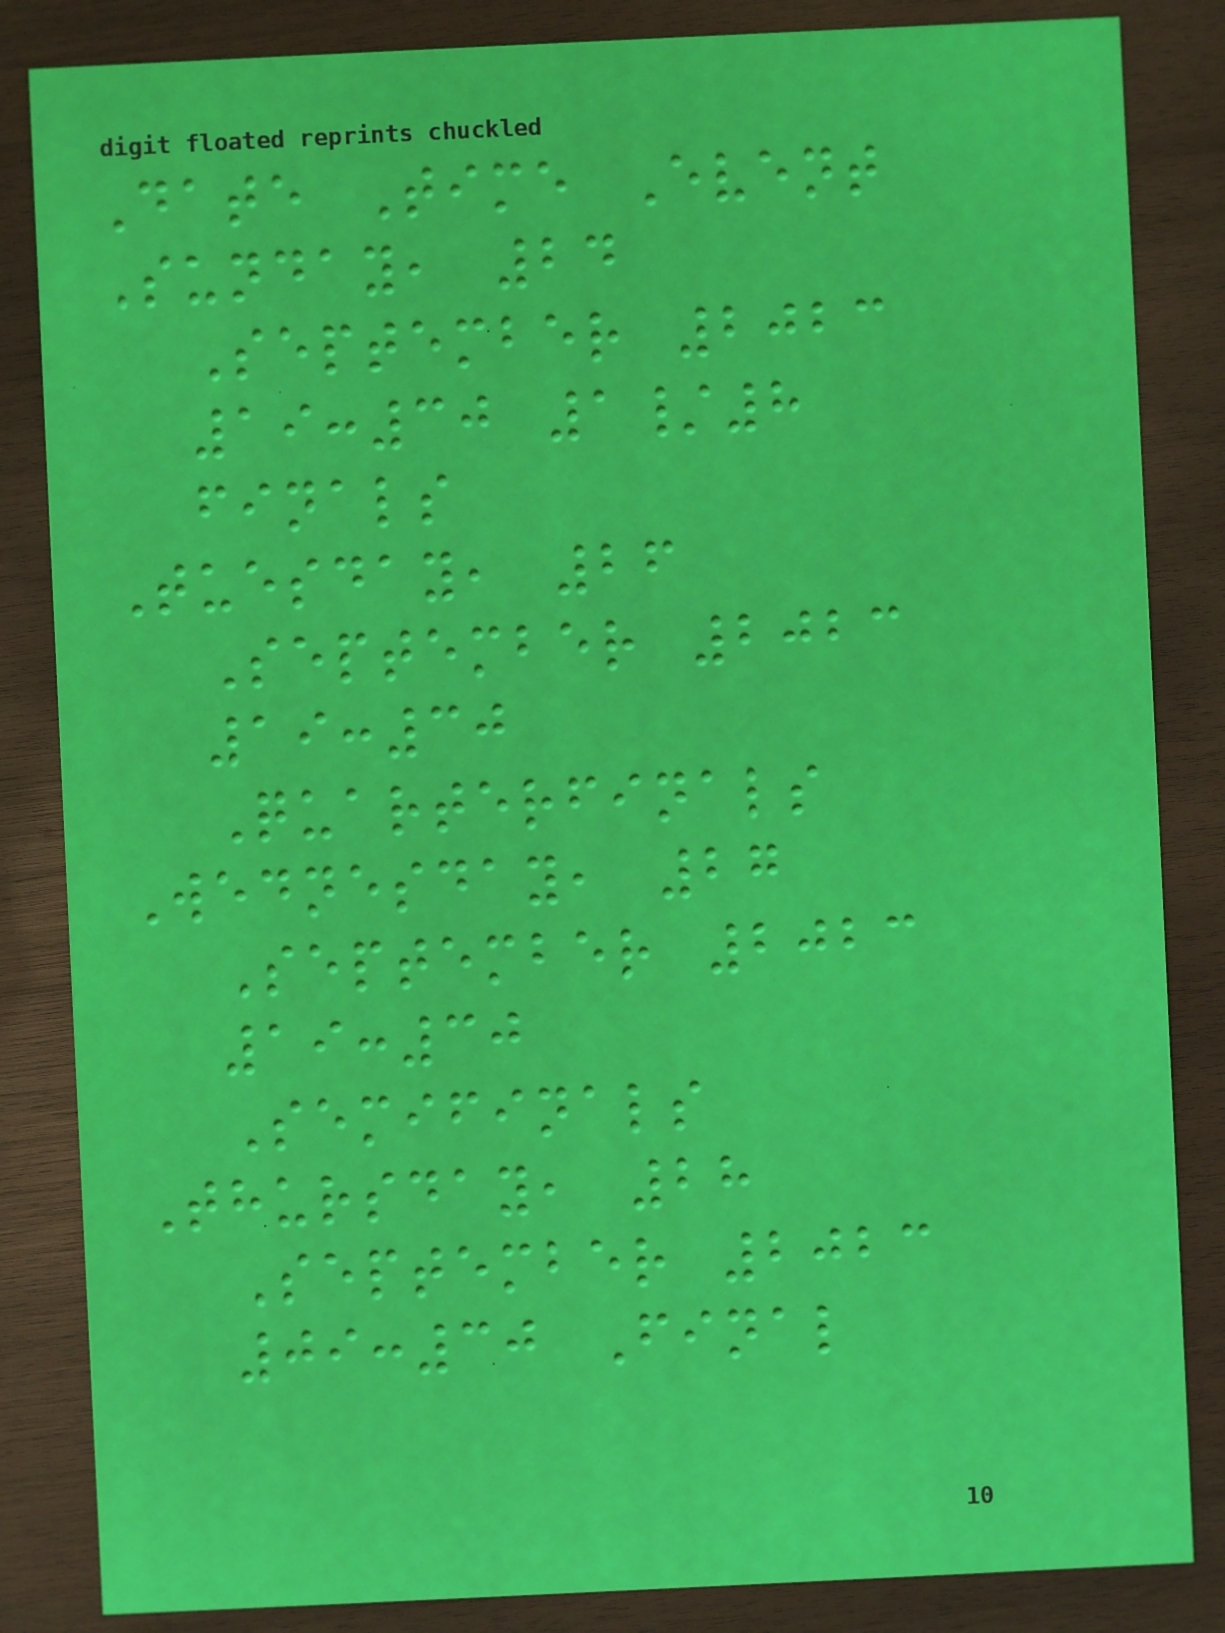Date Time Event
Sunday, 24
September 2023
19:30 1/8
finals
Tuesday, 26
September 2023
19:30
Quarterfinals
Wednesday, 27
September 2023
19:30
Semifinals
Thursday, 28
September 2023
09:30 Final
